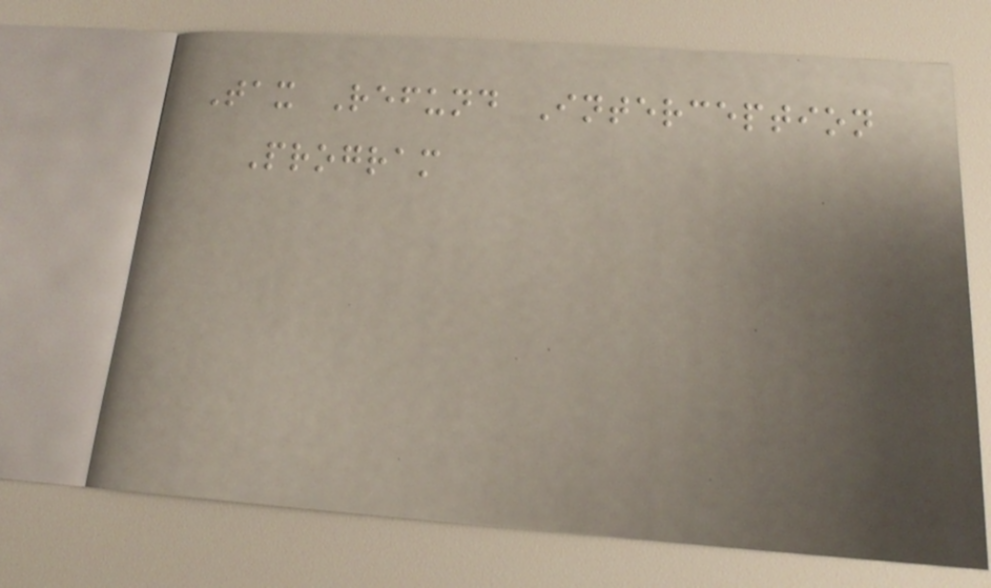Tax Refund Interception
Program
